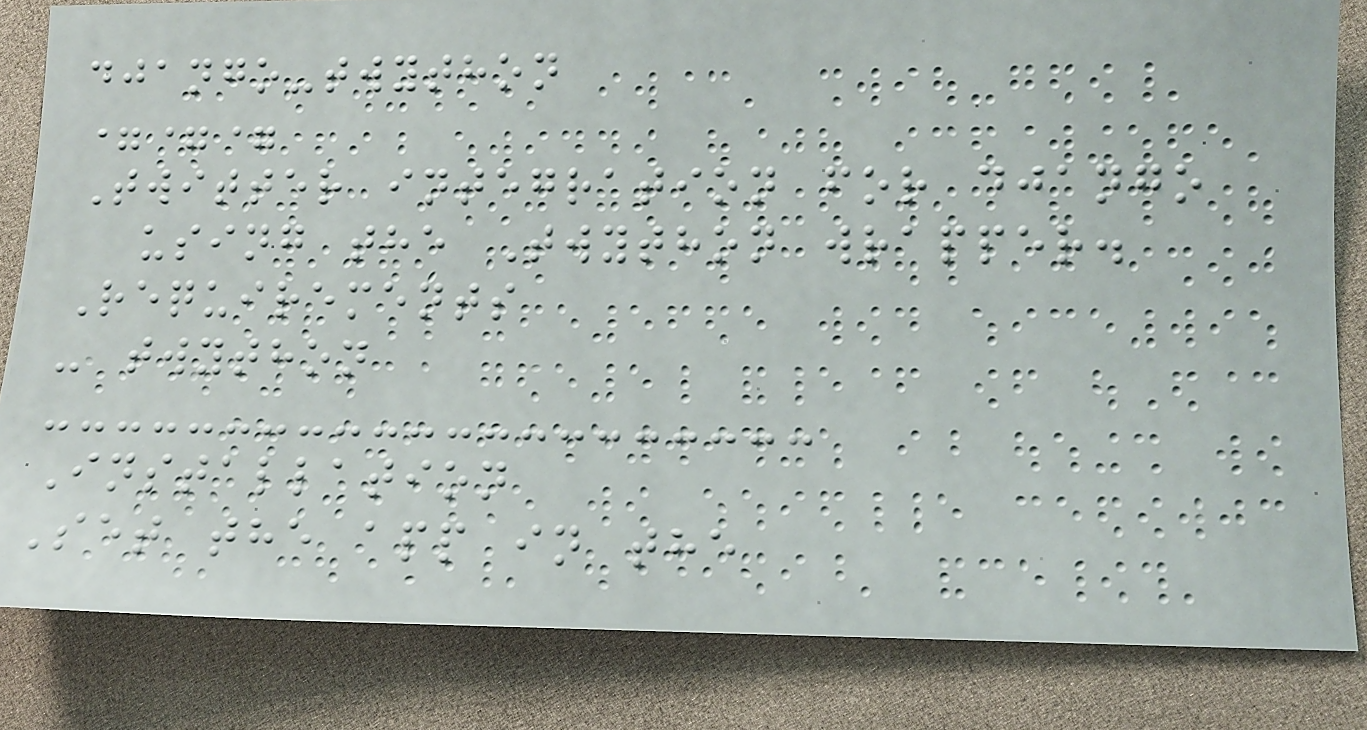django-twython
===
Twitter integration for django
using the Twython wrapper.
Requirements
- twython
Installation
Set the app in the
